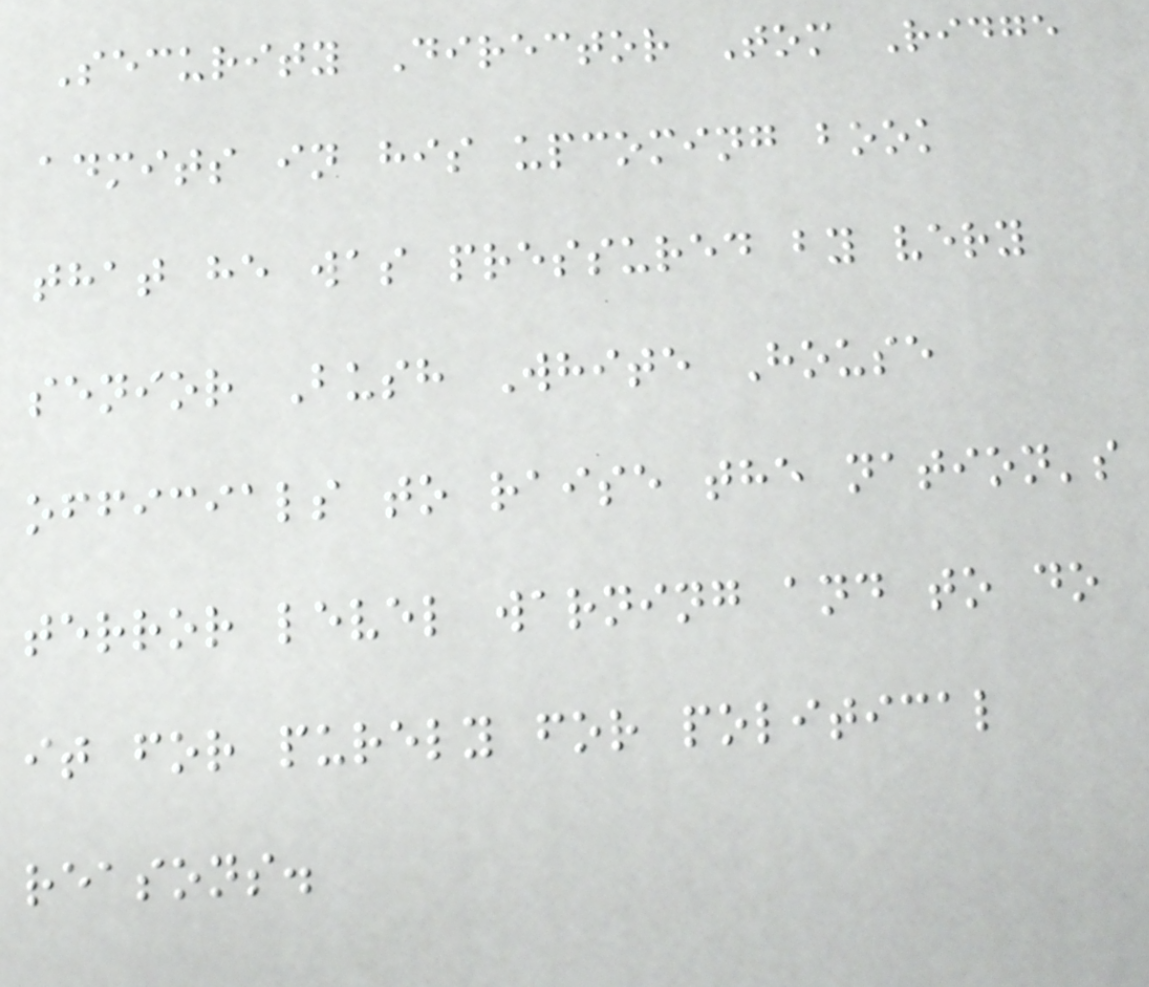Security Director Tom Ridge
admits in his upcoming book
that he was pressured by very
senior Bush White House
officials to raise the nation's
terror level warning and to do
it for purely for political
reasons.
